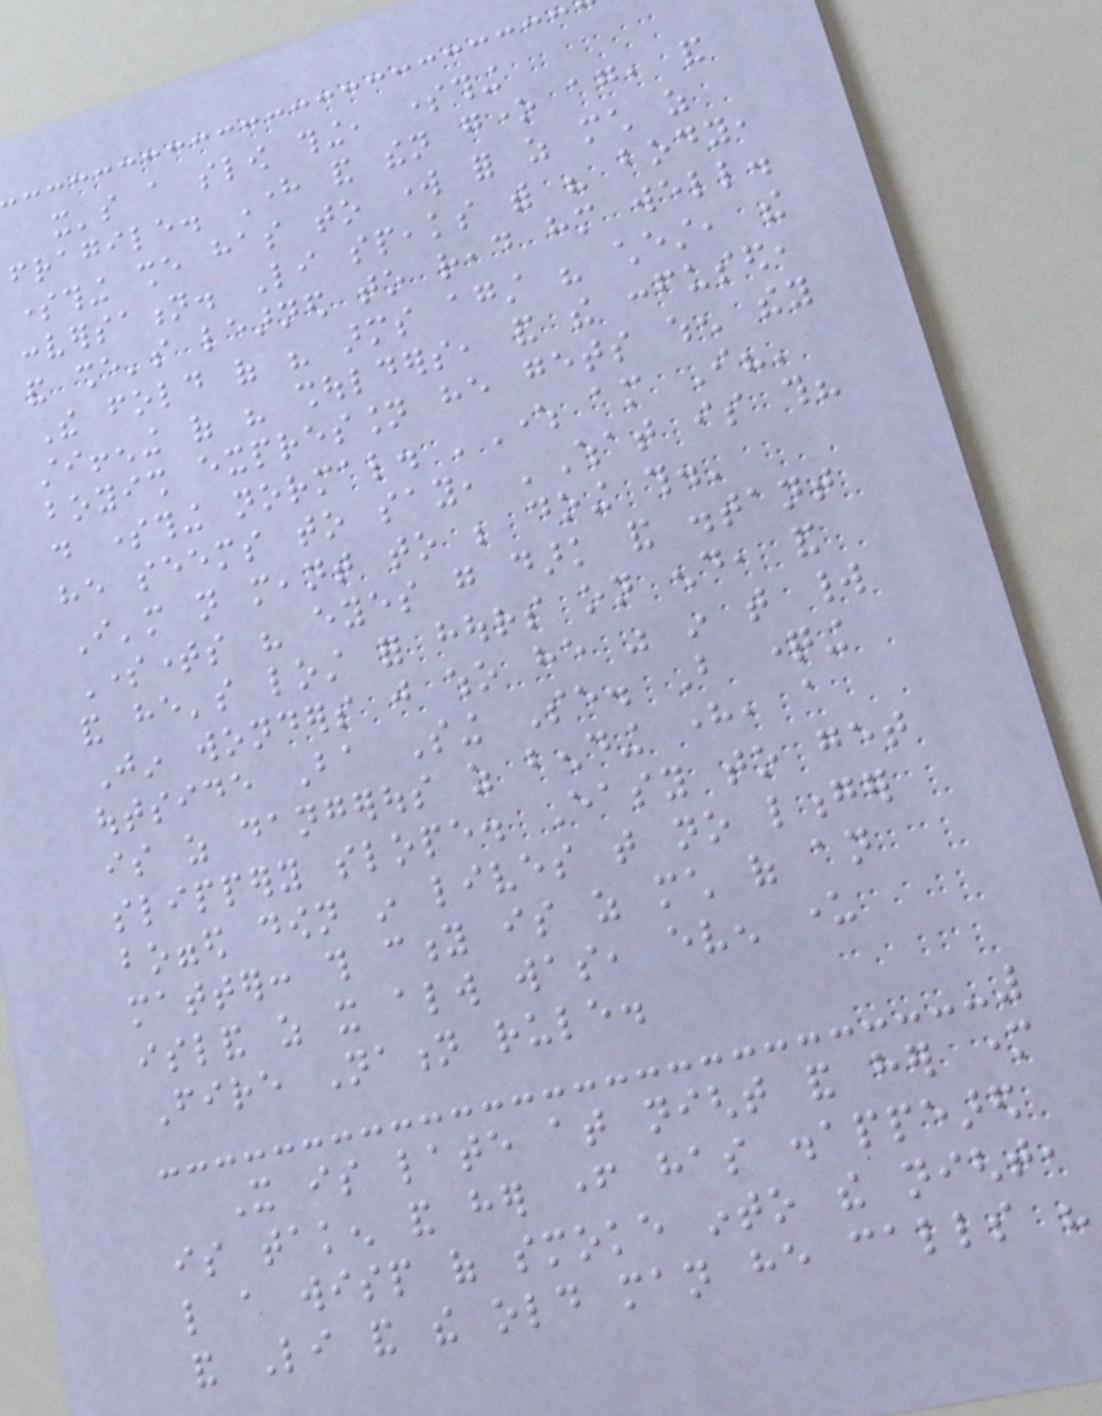it's a slow thing, something
fragile. Here and then gone again, and
something she has to work for as much as
conversation. Li speaks with his body,
and she's learned to read him well.
The fold of his arms against his chest, the
stiffening of his shoulders, and the confused,
boyish expression he gets when they
do something normal. 'Where am I?'
he seems to say, 'What is this?
I'm not meant to be doing this.'
Sometimes his eyes go dark and distant
and he's lost for hours on end, and
Jin wonders just who he was in that world
outside Ba Sing Se. But questioning
is as dangerous as bending here, a
slippery slope. Easy to get
bogged down in lives that no longer
matter: this city is as much of an
island as it always was, even under
Fire Nation rule.
It is late at night and her mother
is taken and her father has disappeared
like a wisp of smoke into the night,
and Li and the old man he calls his
